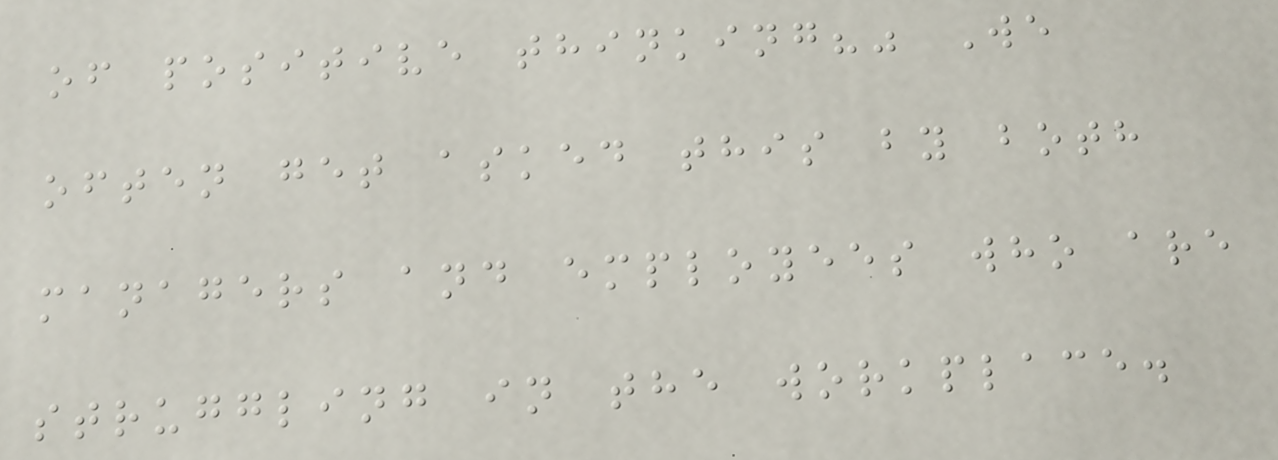of positive thinking?" We
often get asked this by both
managers and employees who are
struggling in the workplace.
